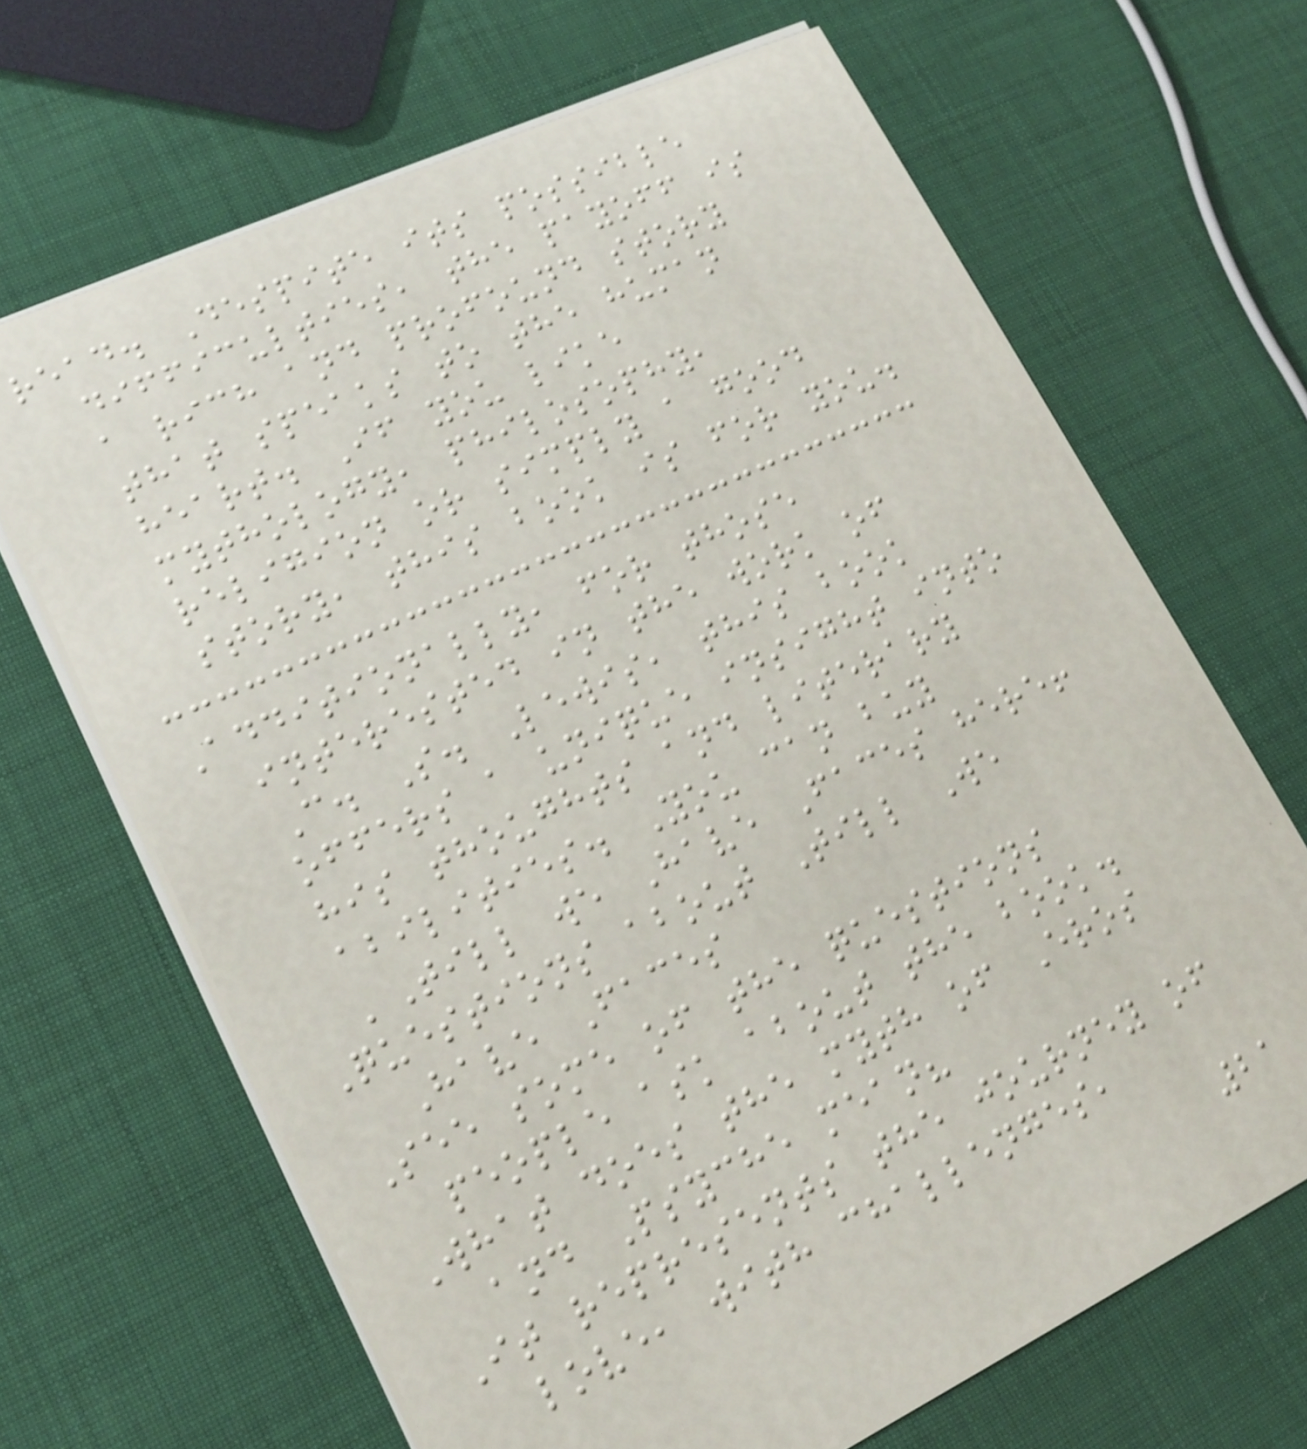read. Despite its possible
difficulties, the payoff is
a rich and profound story
that speaks to the human
heart. If you like
mythology, philosophy,
religion or simply a good
story, this book is for you.
Additionally, for those
interested in the work of
C. S. Lewis, this book
offers a unique insight into
his thoughts and literary
abilities. You can buy
'Till we Have Faces here!
Questions about Till We
Have Faces
See some of the questions
people ask about the book.
What does the myth of Eros
and Psyche mean?
It represents the journey of
love, with challenges,
21
